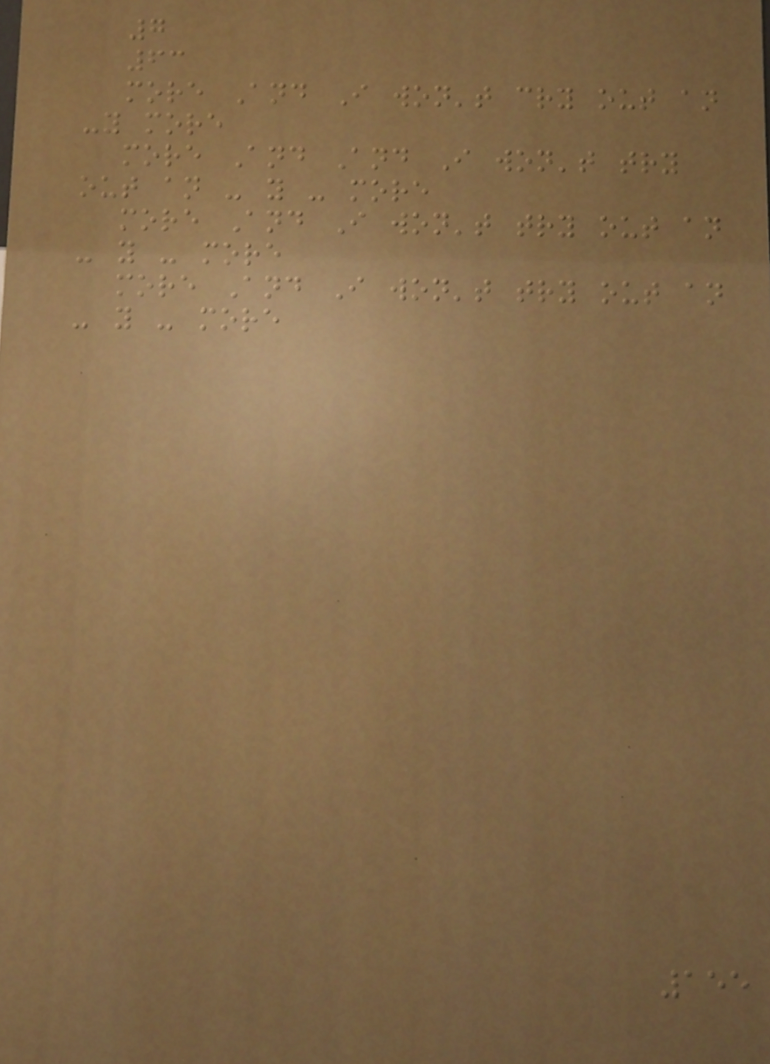7
63
more And I won't cry out an
-y more
more And And I won't try
out an - y - more
more And I won't try out an
- y - more
more And I won't try out an
- y - more
155
